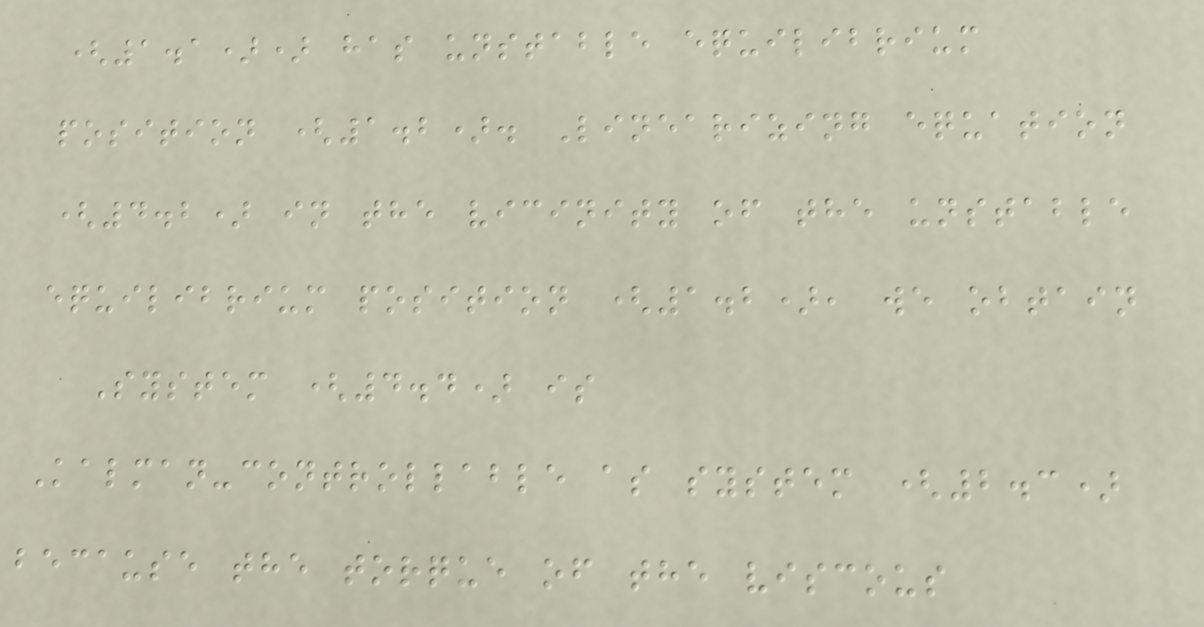(1.1)) has unstable equilibrium
position (1.2). Linearizing equation
(4.2) in the vicinity of the unstable
equilibrium position (1.2), we obtain
System (4.4) is
Kalman-controllable as system (2.3)
because the torque of the viscous
